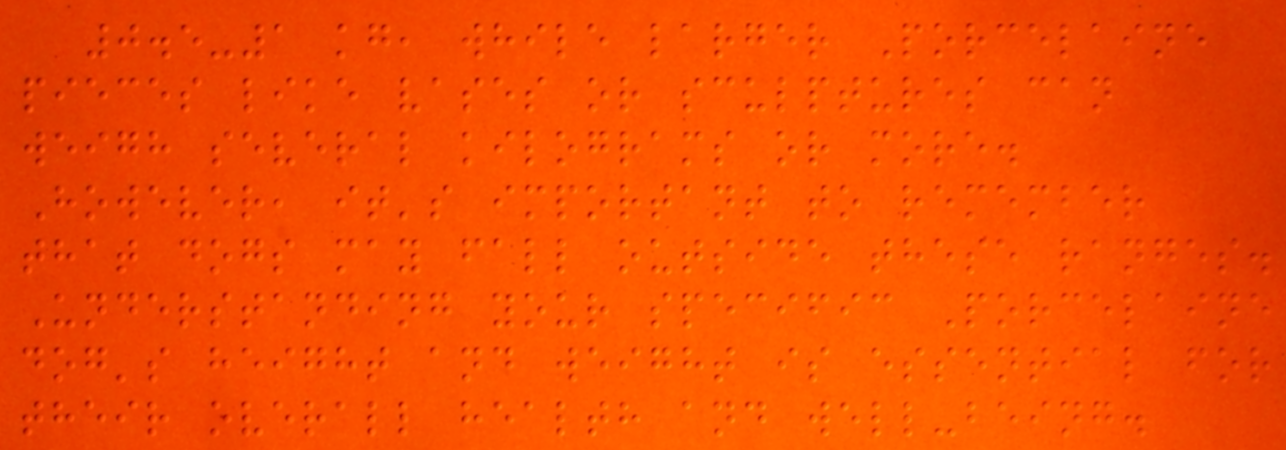0.5-1 kg, while larger Porcelaine
pieces like vases or sculptures can
weigh several kilograms or more.
However, it's important to remember
that dogs may fall outside these ranges.
Understanding your specific Porcelaine
dog's height and weight is essential for
their overall health and well-being.
